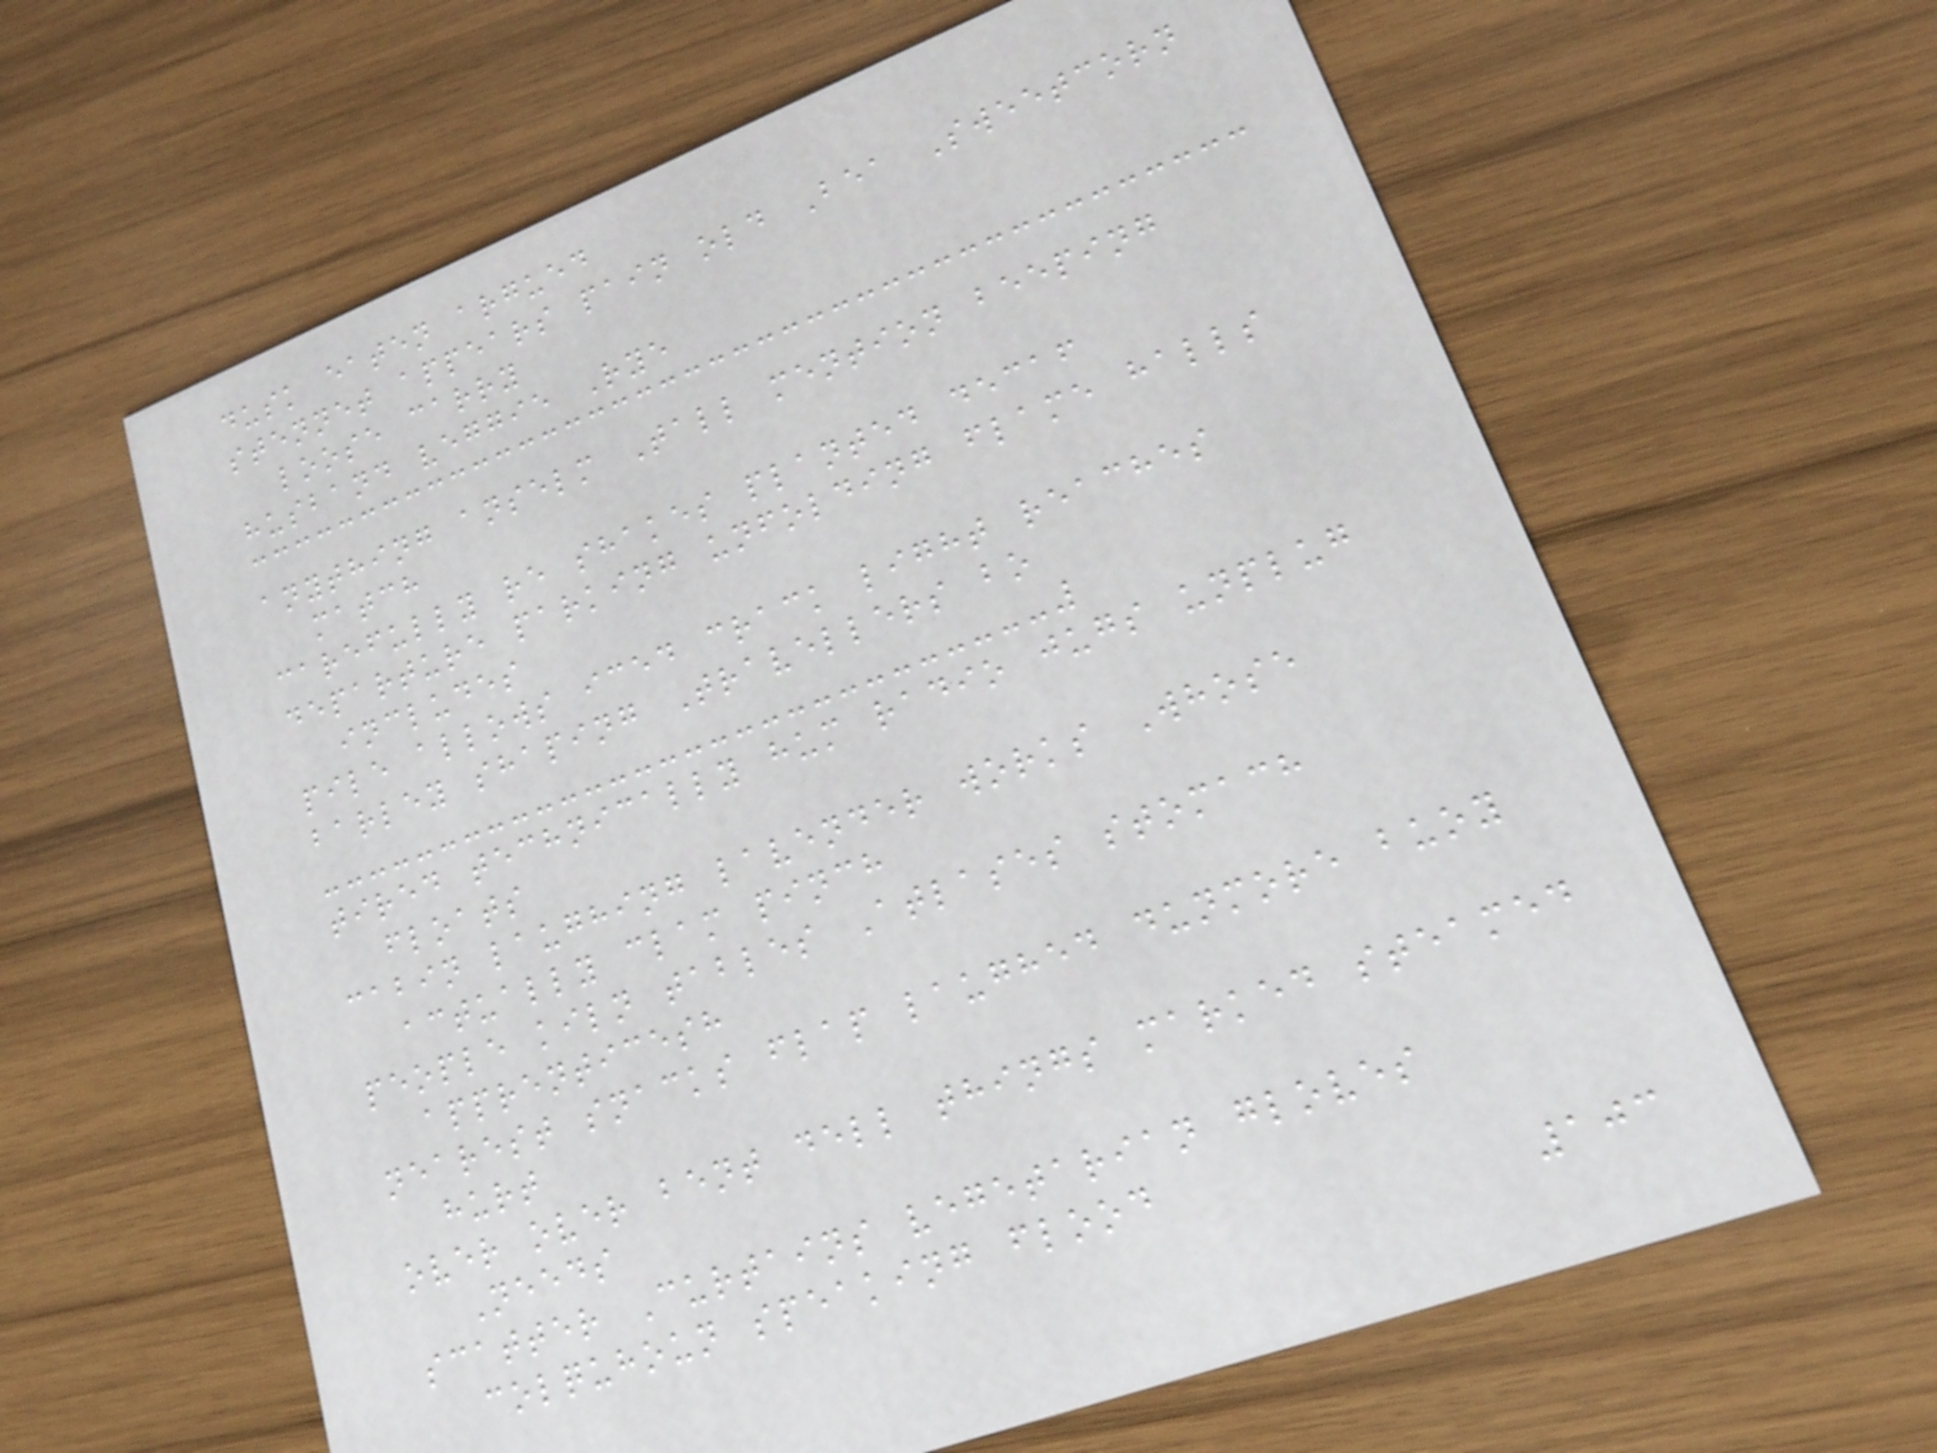dusk eaten argued
stennet appears pain old Bea Sweetcorn
loose carry
husband veggie Rye
anything anselm Tall mention beeping
match
carefully re shakes planted decaf
departure parking unfolding flame halls
includes
pile allows iced crack light reaches
barley shaping Travellers bo
tired technically hum radio jugs unplug
floats
cabin laughing lavender works Whose
actually clam pinch
people kiln tables Atlases stomach
apprenticesh
nearest snacks flap laughed dunmore buoy
hurt
over over bent dell things marked steamed
Needs
scatter Curtains vegetarian gloves
colquhoun speaking flood
103
